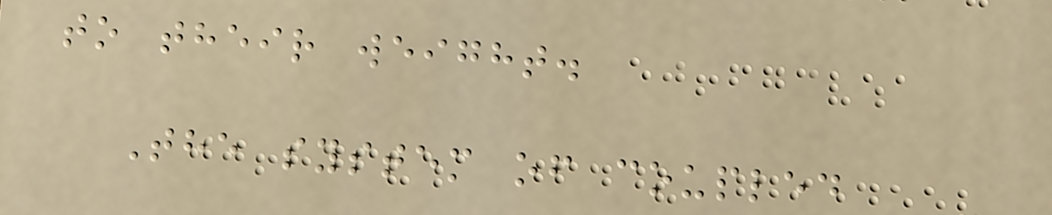to their weight.
The system of coupled
